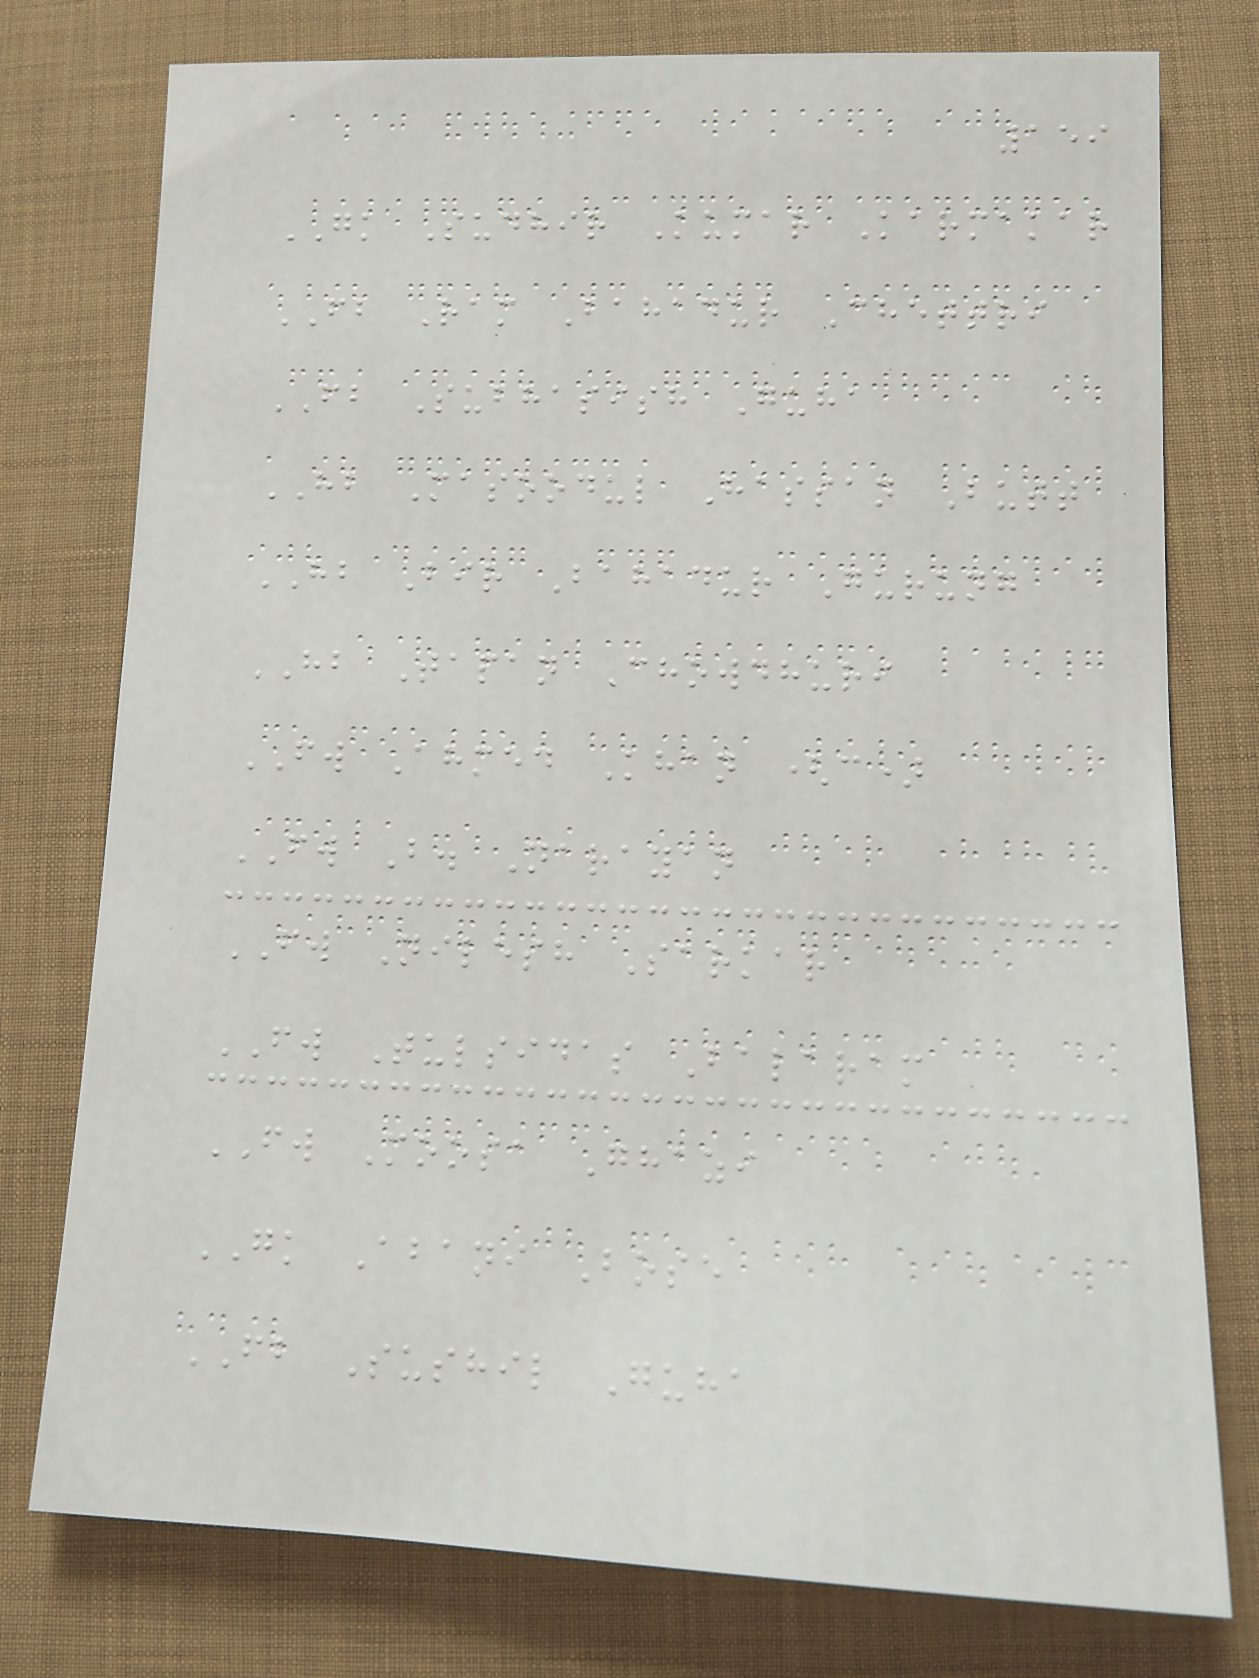159
GK Sudhir Kumar Karmakar
FB Ram Bahadur Chettri
FB Subhasish Guha
HB Masoodul Hassan Butt
HB Bir Bahadur Gurung
HB Tapan Chowdhuri
FW Ahmed Khan (c)
FW B. Narayan
FW Nilesh Sarkar
FW Tulsidas Balaram
FW Moosa Ghazi
GK Abani Bose
FB Sushil Guha
